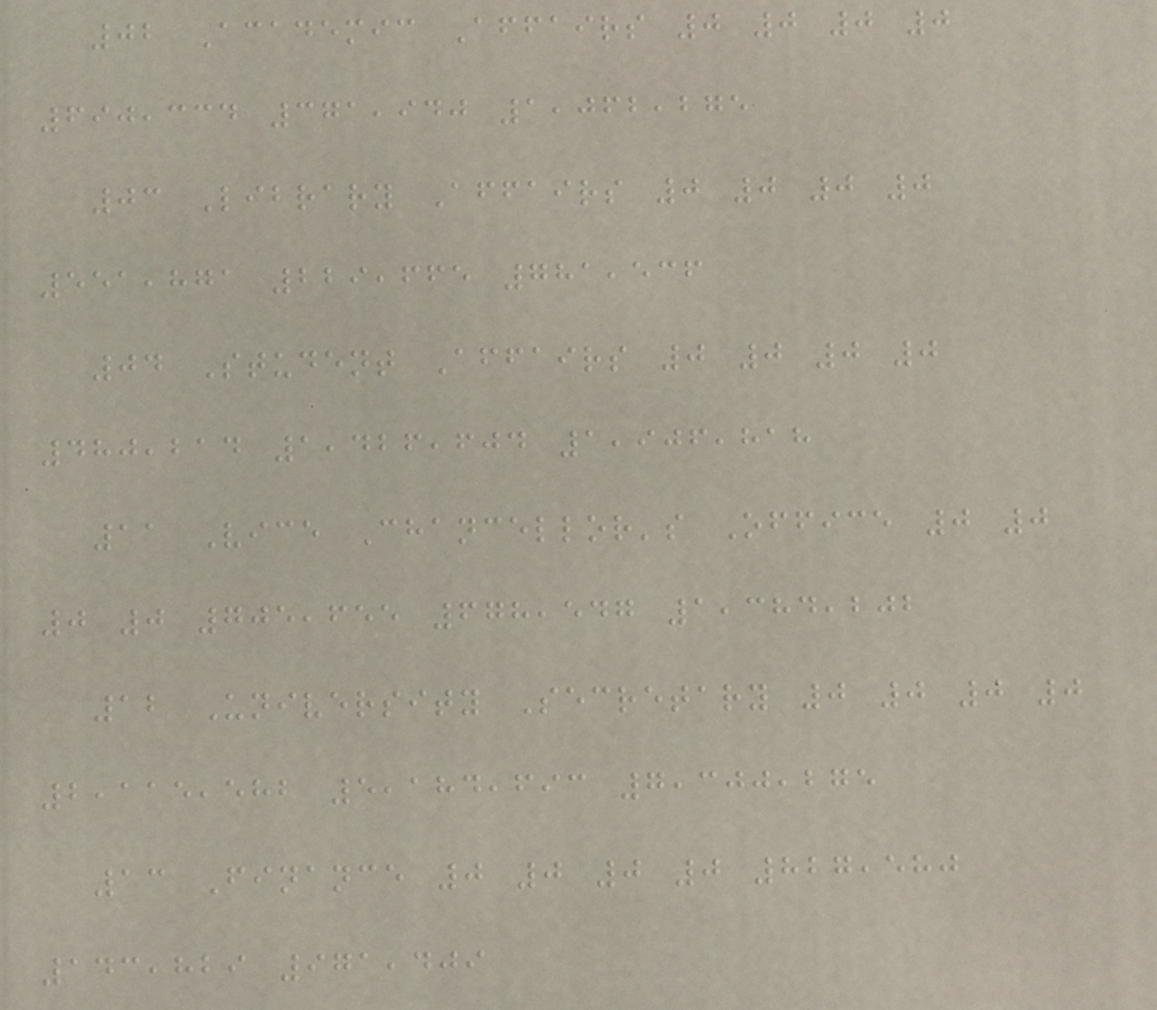02 Academic Affairs 0 0 0 0
690,334 371,940 1,062,275
03 Library Affairs 0 0 0 0
551,871 229,665 781,536
04 Student Affairs 0 0 0 0
480,214 1,426,604 1,906,818
11 Vice Chancellor's Office 0 0
0 0 705,655 678,547 1,384,202
12 University Secretary 0 0 0 0
2,115,582 5,184,693 7,300,275
13 Finance 0 0 0 0 827,580
143,829 971,409
